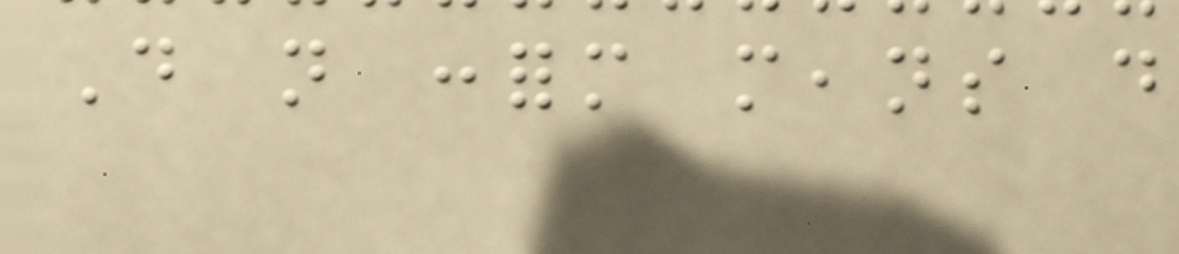Do not conform means do
